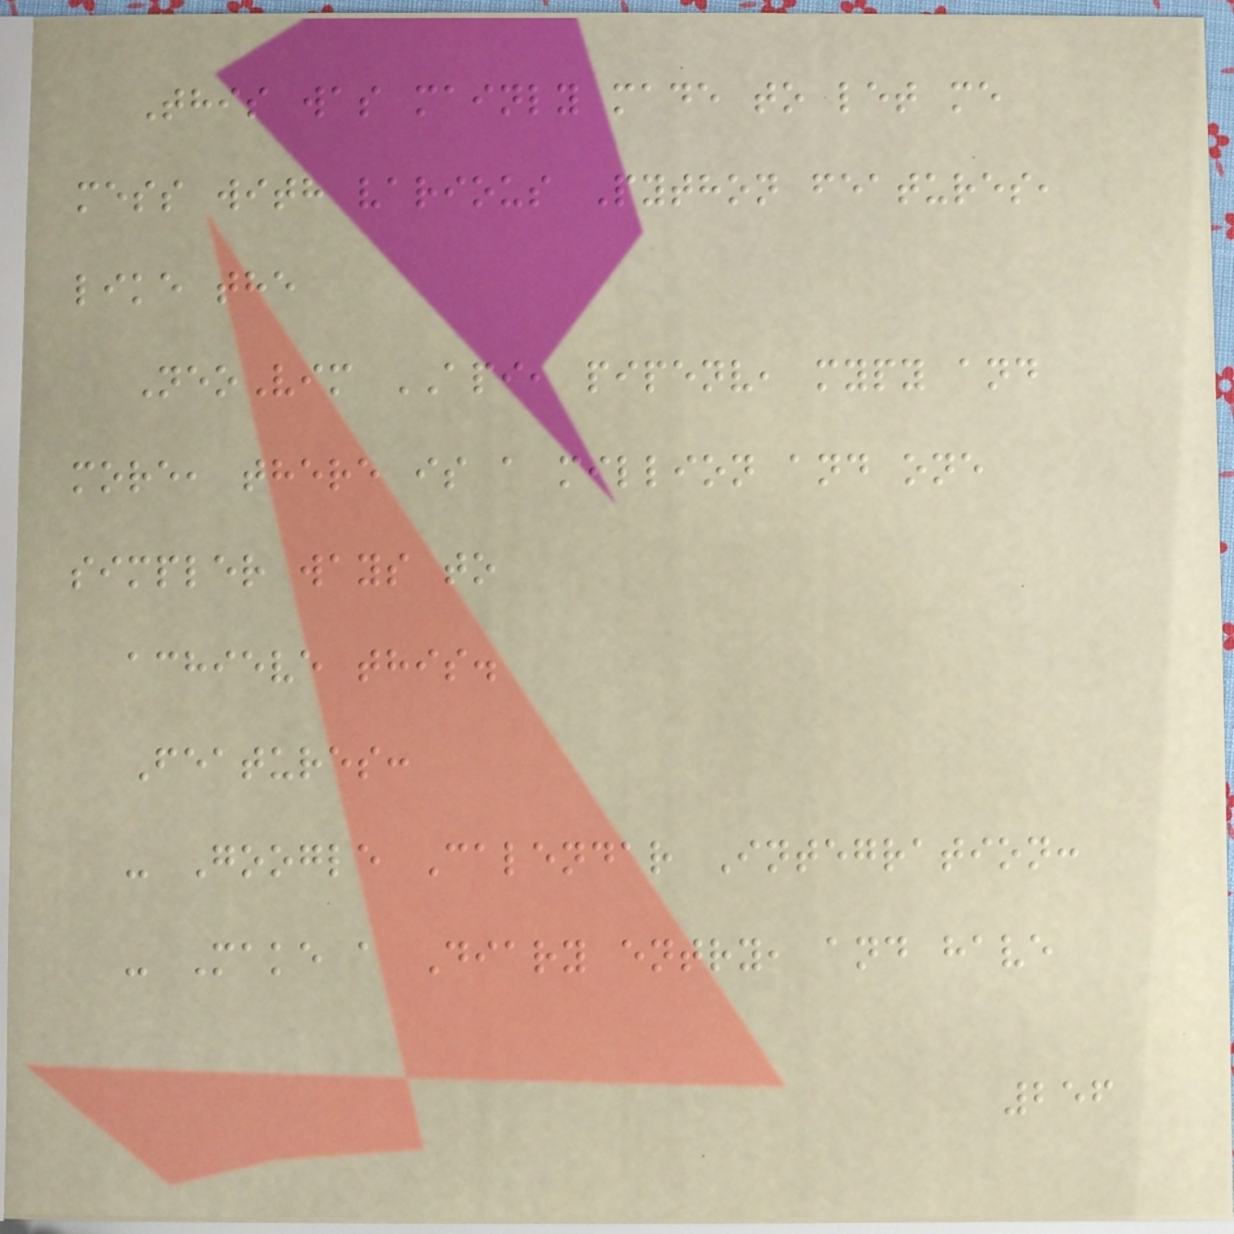This was mainly made to let me
mess with various Python features,
like the
NeoVim API, pipenv, mypy and
more, there is a million and one
simpler ways to
achieve this.
Features:
- Google Calendar Integration:
- Make a Diary entry, and have
256
